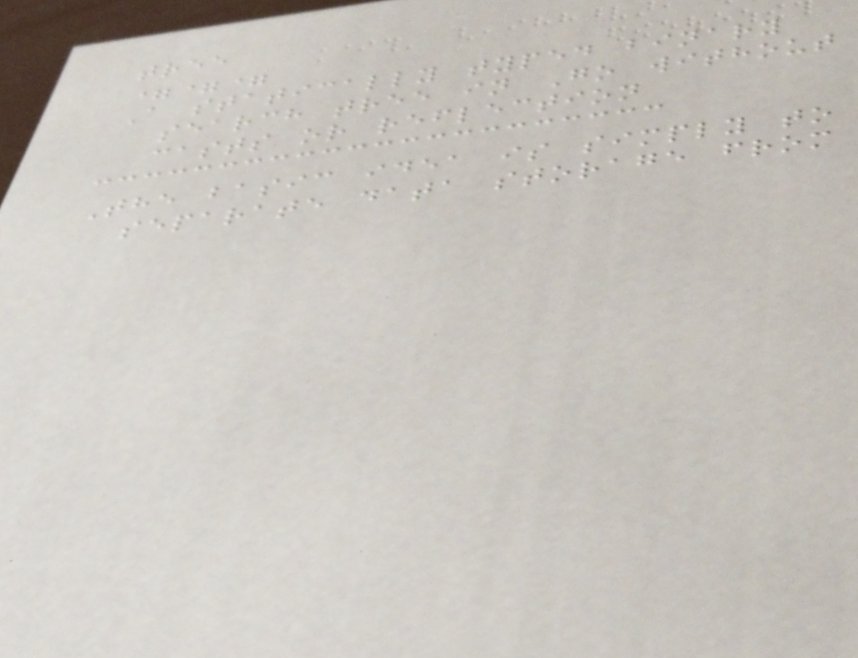tree
===
A statically typed binary
search tree in Go without
casts or reflection
The basic idea is simply to
separate data storage from
